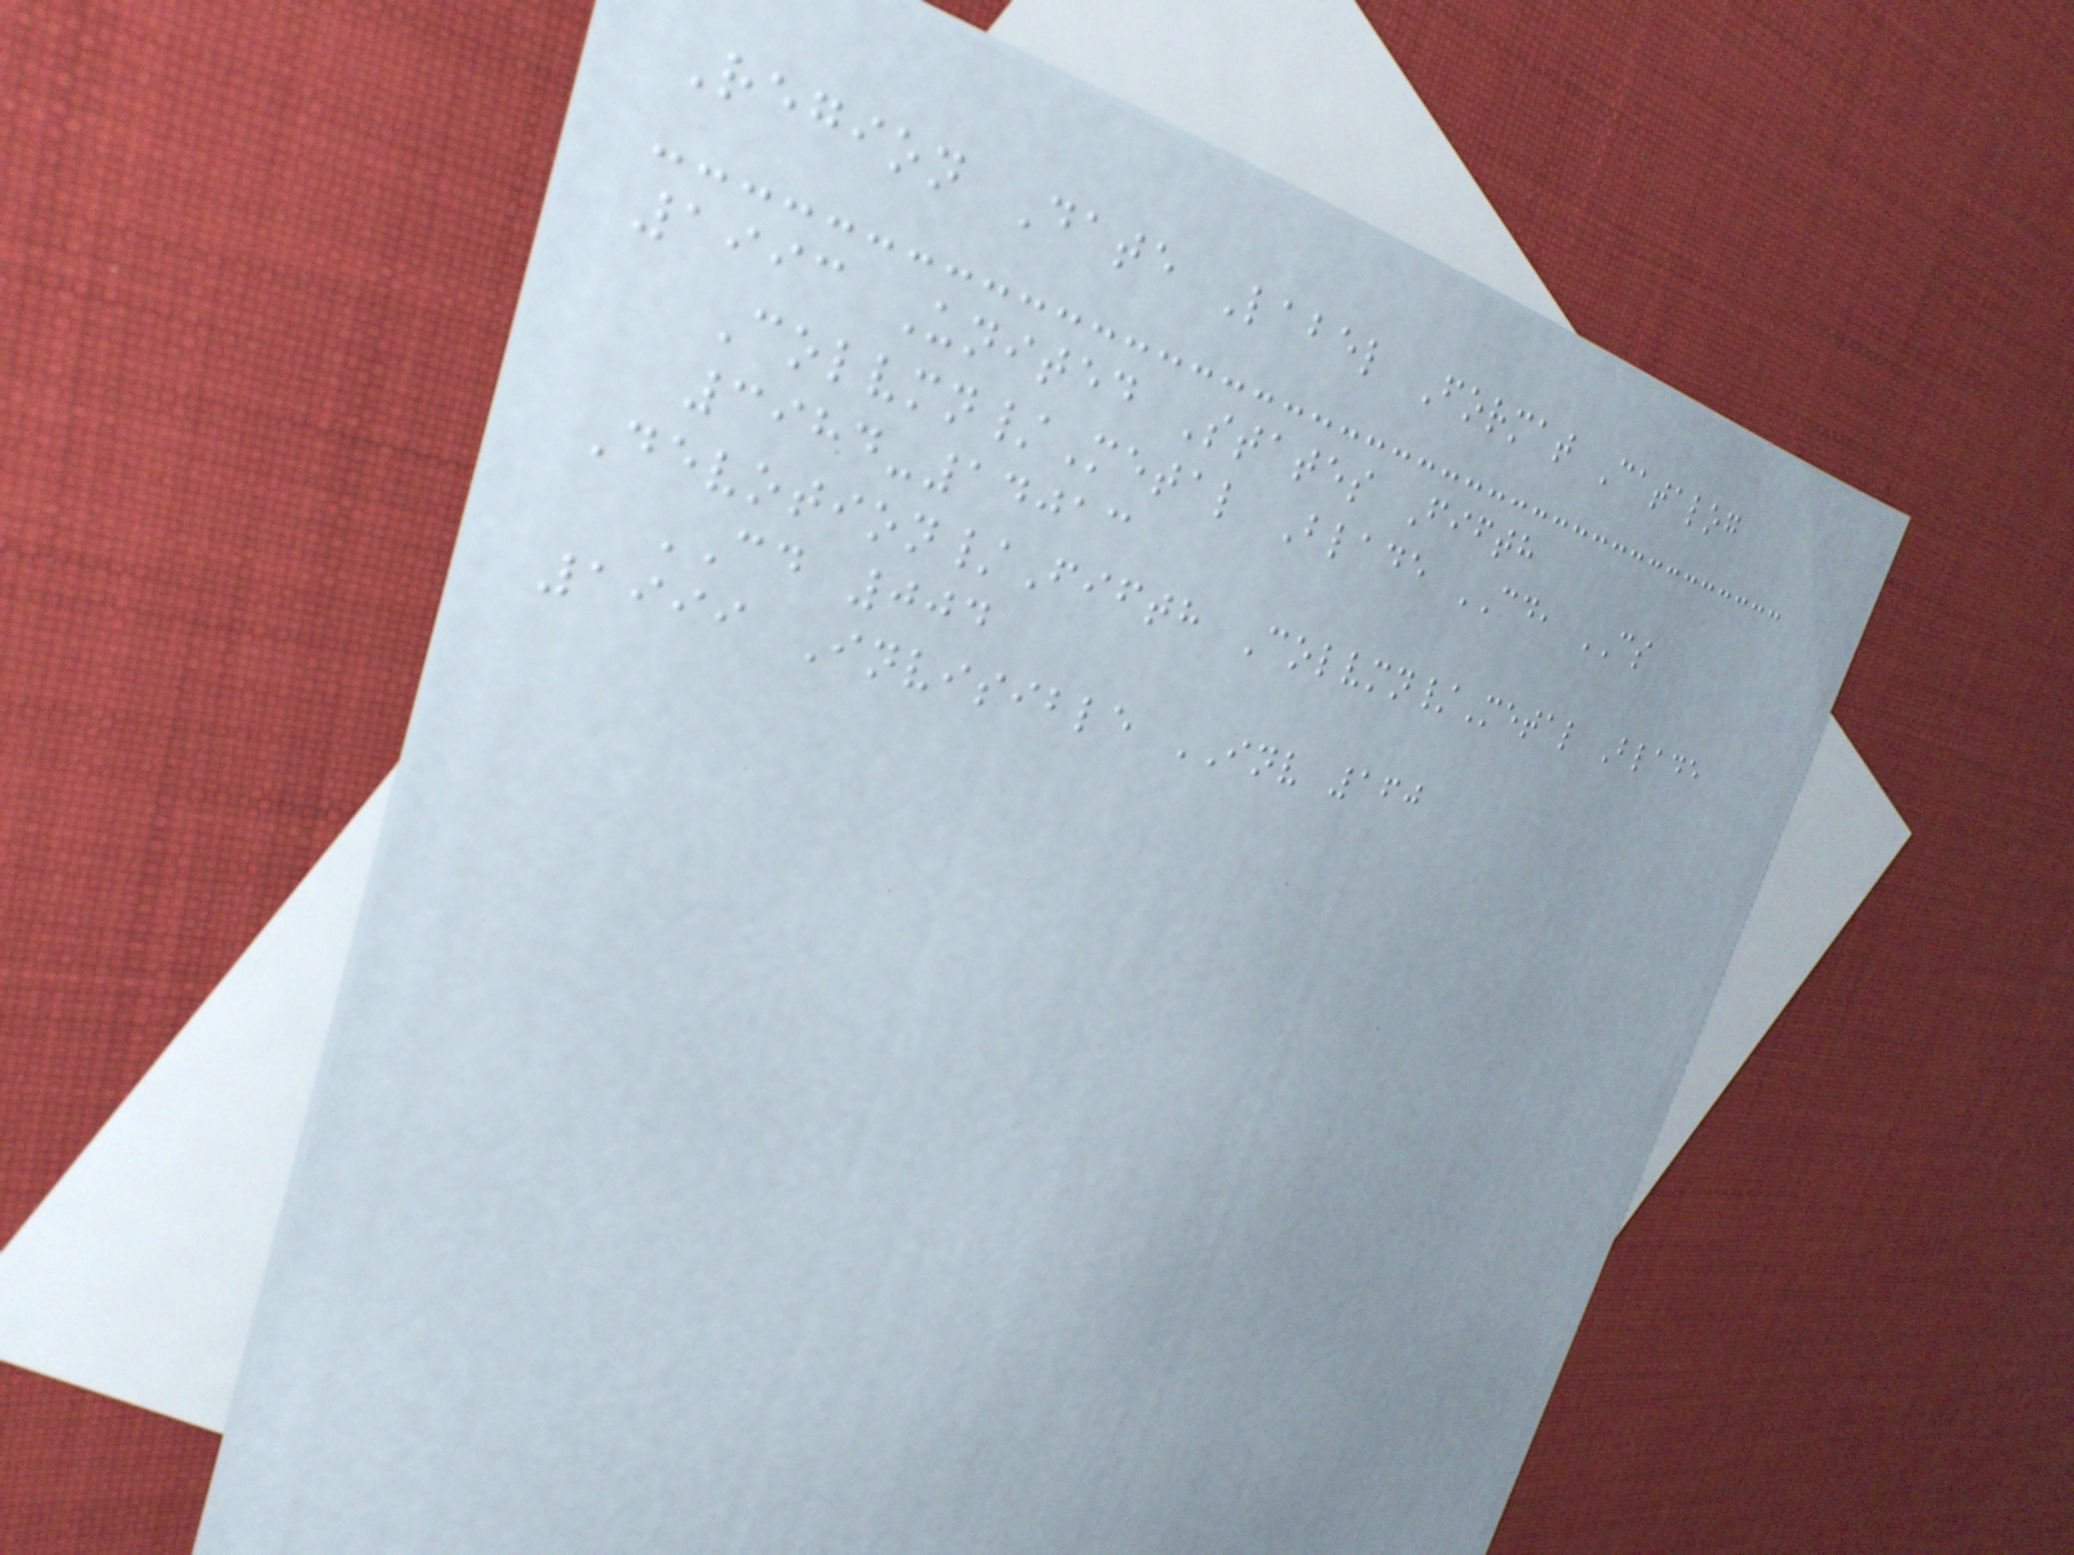Region Date Label Format Catalog
1993 United States Fifth
Colvmn/Metal Blade CD, CS
3984-14013
Devotion/Fifth Colvmn/Metal Blade
CD 004
1999 Invisible INV 160
